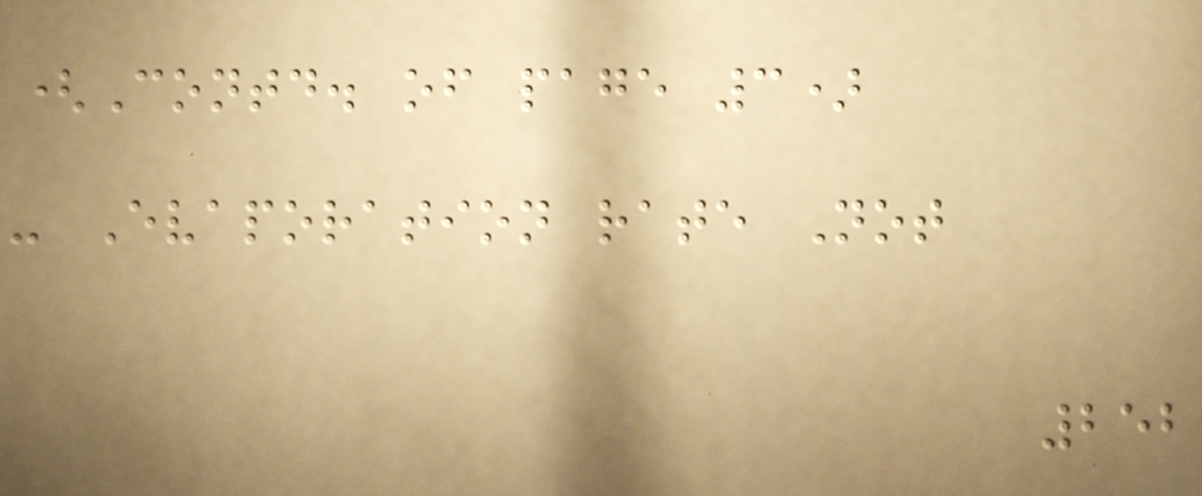(Contd. of page 3)
- Evaporation rate Not
252
